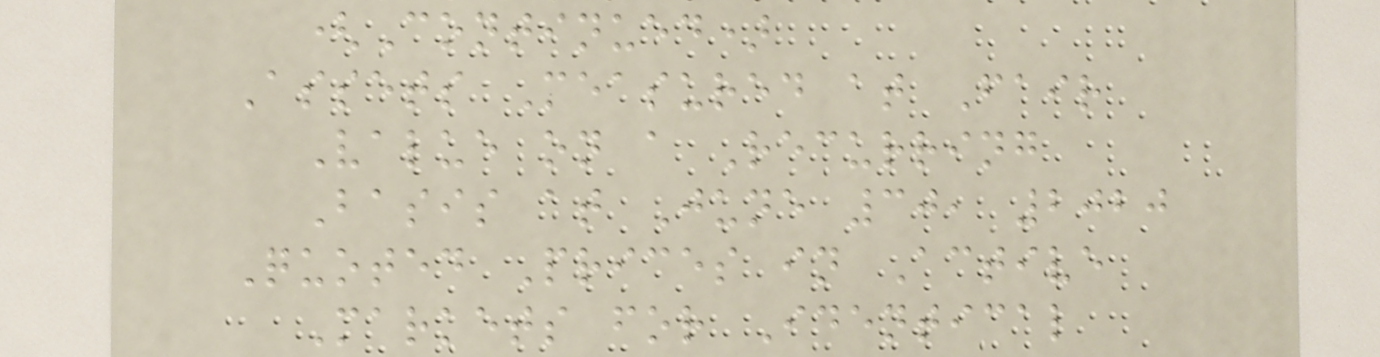(Continued)
Assets Measured at Fair
Value on a Recurring
Basis at June 30, 2020
Quoted Prices in Active
Markets for Identical
